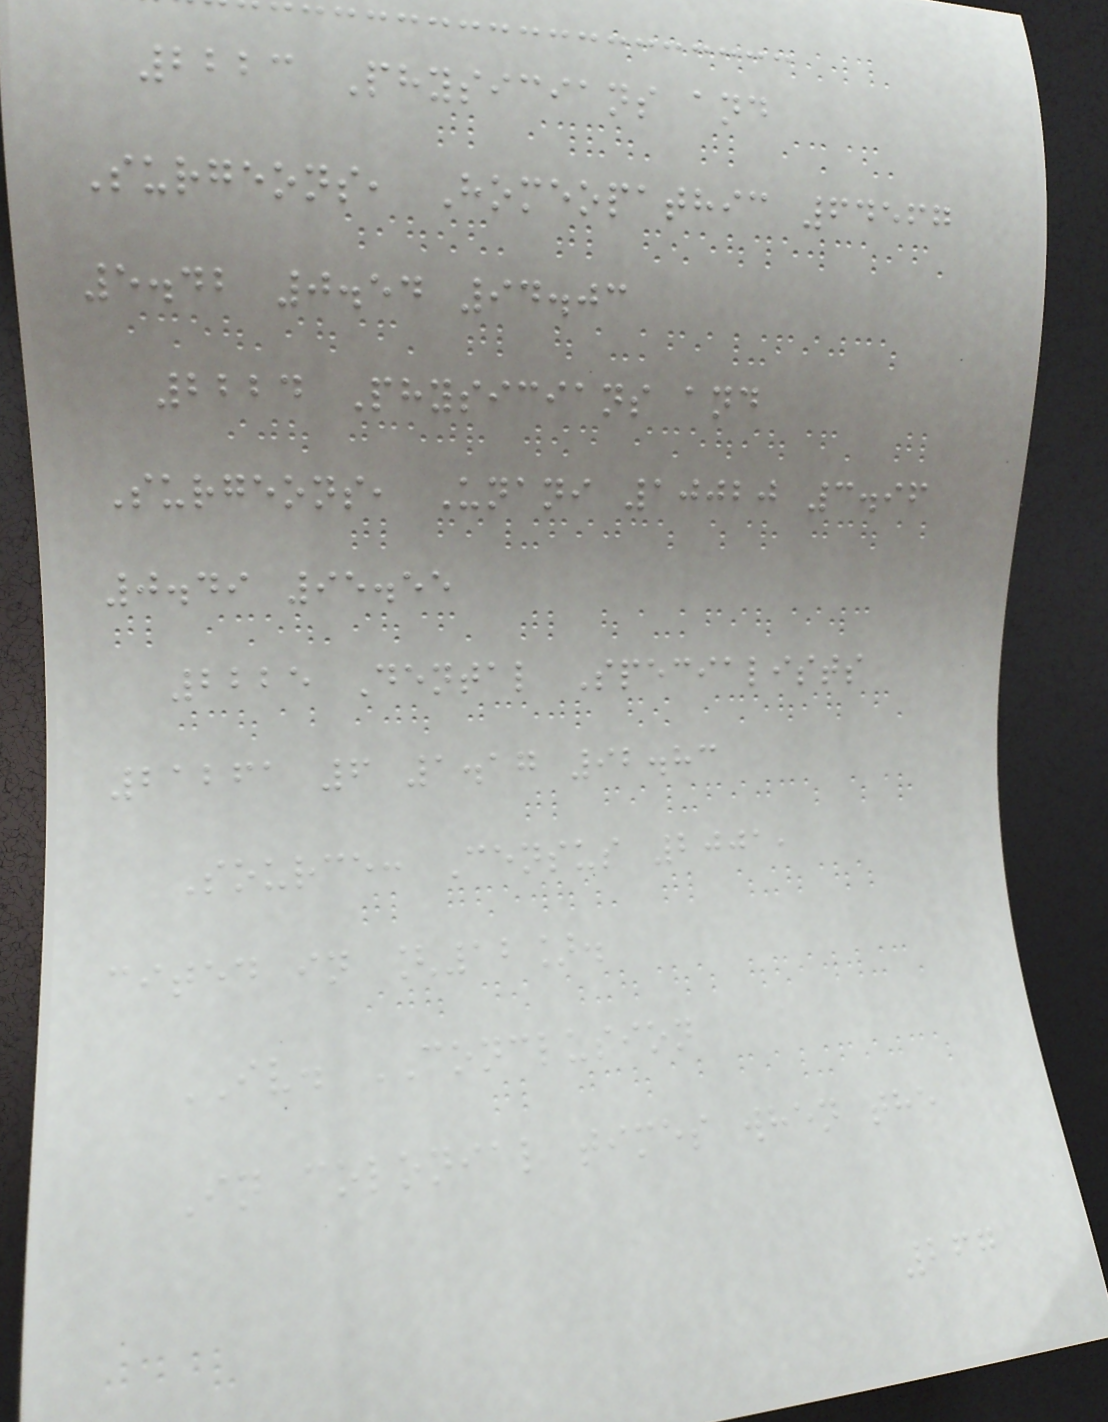2223 Physicians and
Surgeons, Homeopathic 64567
5.42 0.54 94.03
2224 Physicians and
Surgeons, Unani 10020 3.96
0.49 95.55
2225 Dental Specialists
21261 6 1.17 92.83
Source: Census 2001,
cited in [12].
IV. CONCLUSION
In colonial times when the
267
